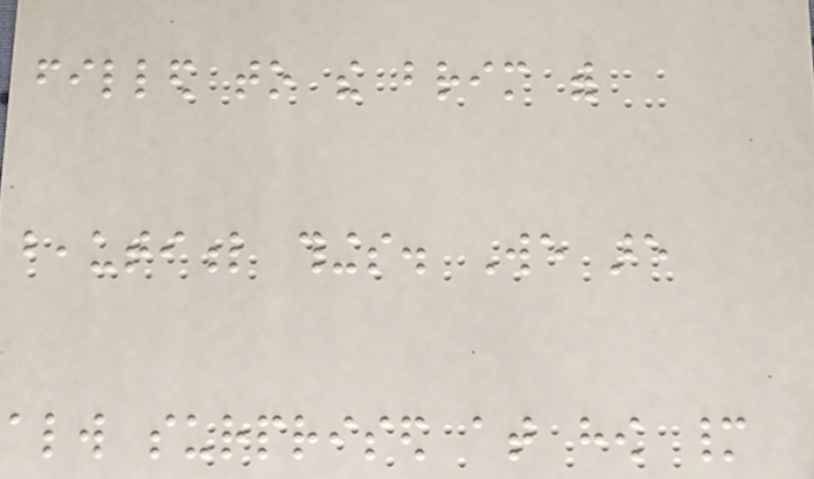filled to the brim with
beautiful things. We are
always surprised at how many
